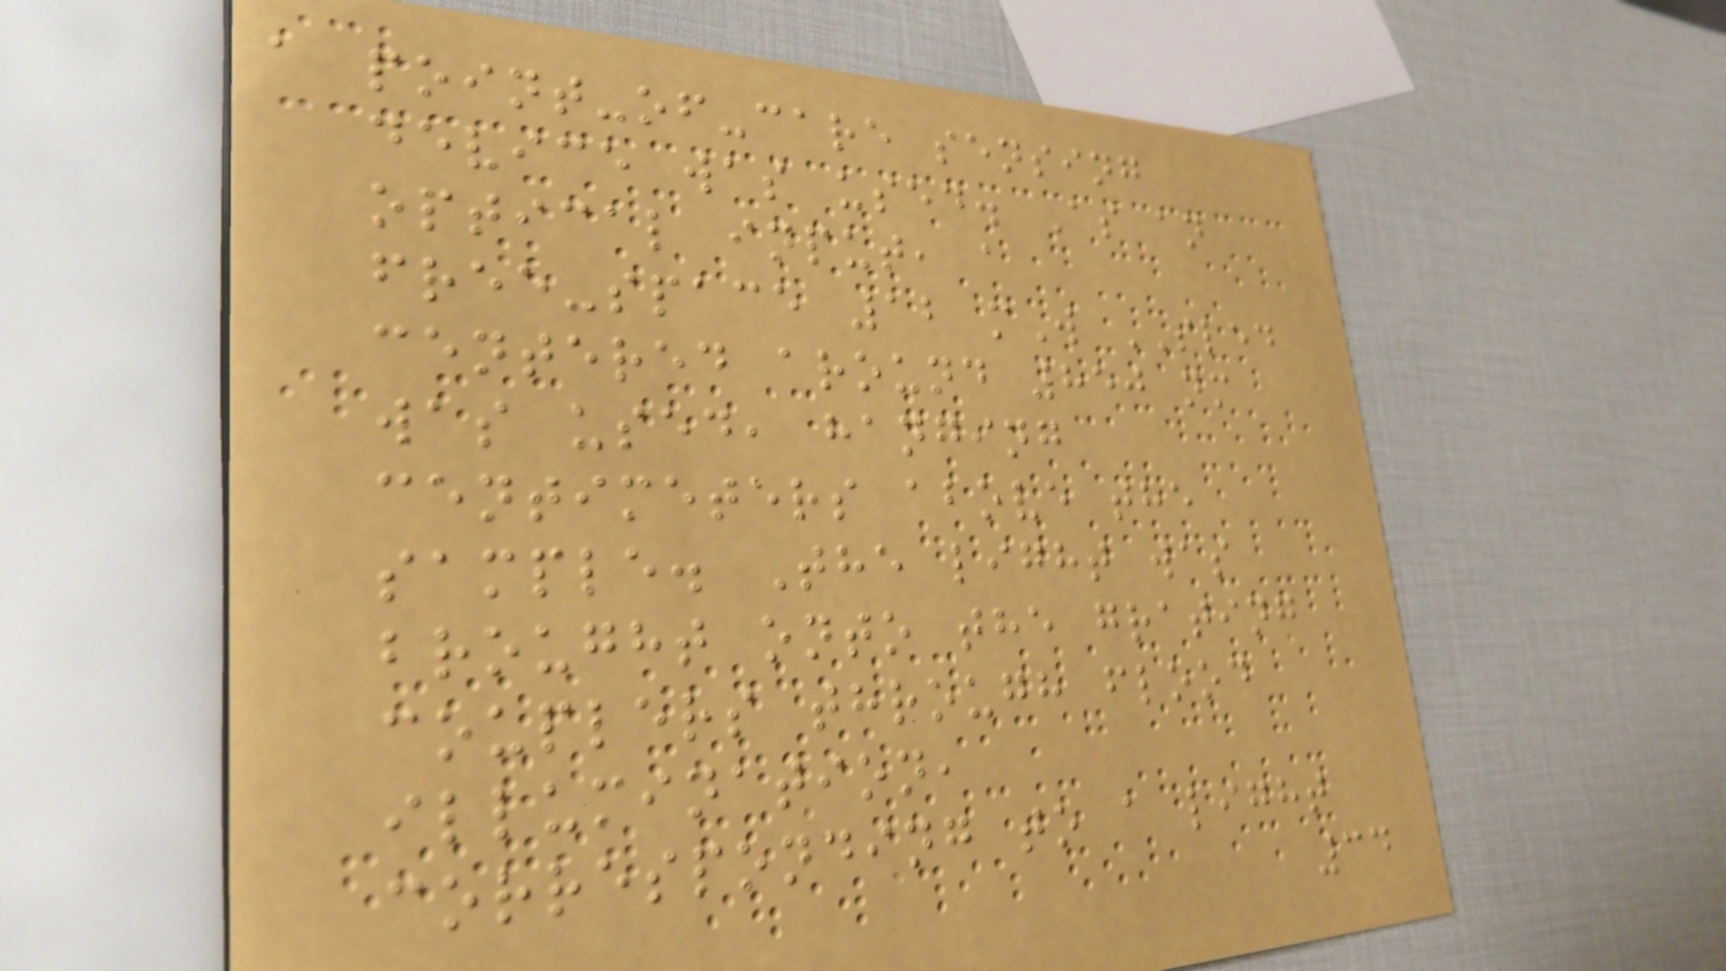a point-of-care sensing
device was used. As an
optical input, a
free-space 12 mW SLED
centered around 850 nm
was used, hanging
centimeters above the
sample. The light was
brought onto the grating
couplers through flood
illumination,
corresponding to a light
34
